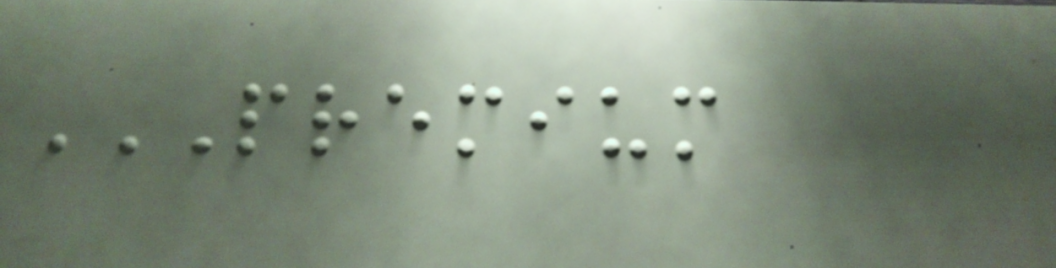PREMIUM
